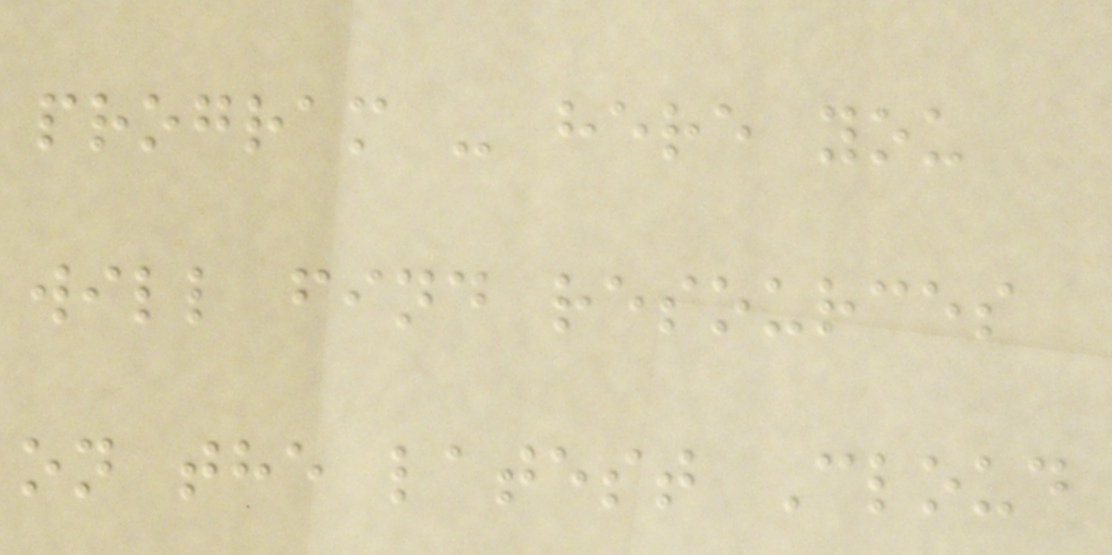program - here you
will find resources
on the latest Cloud
